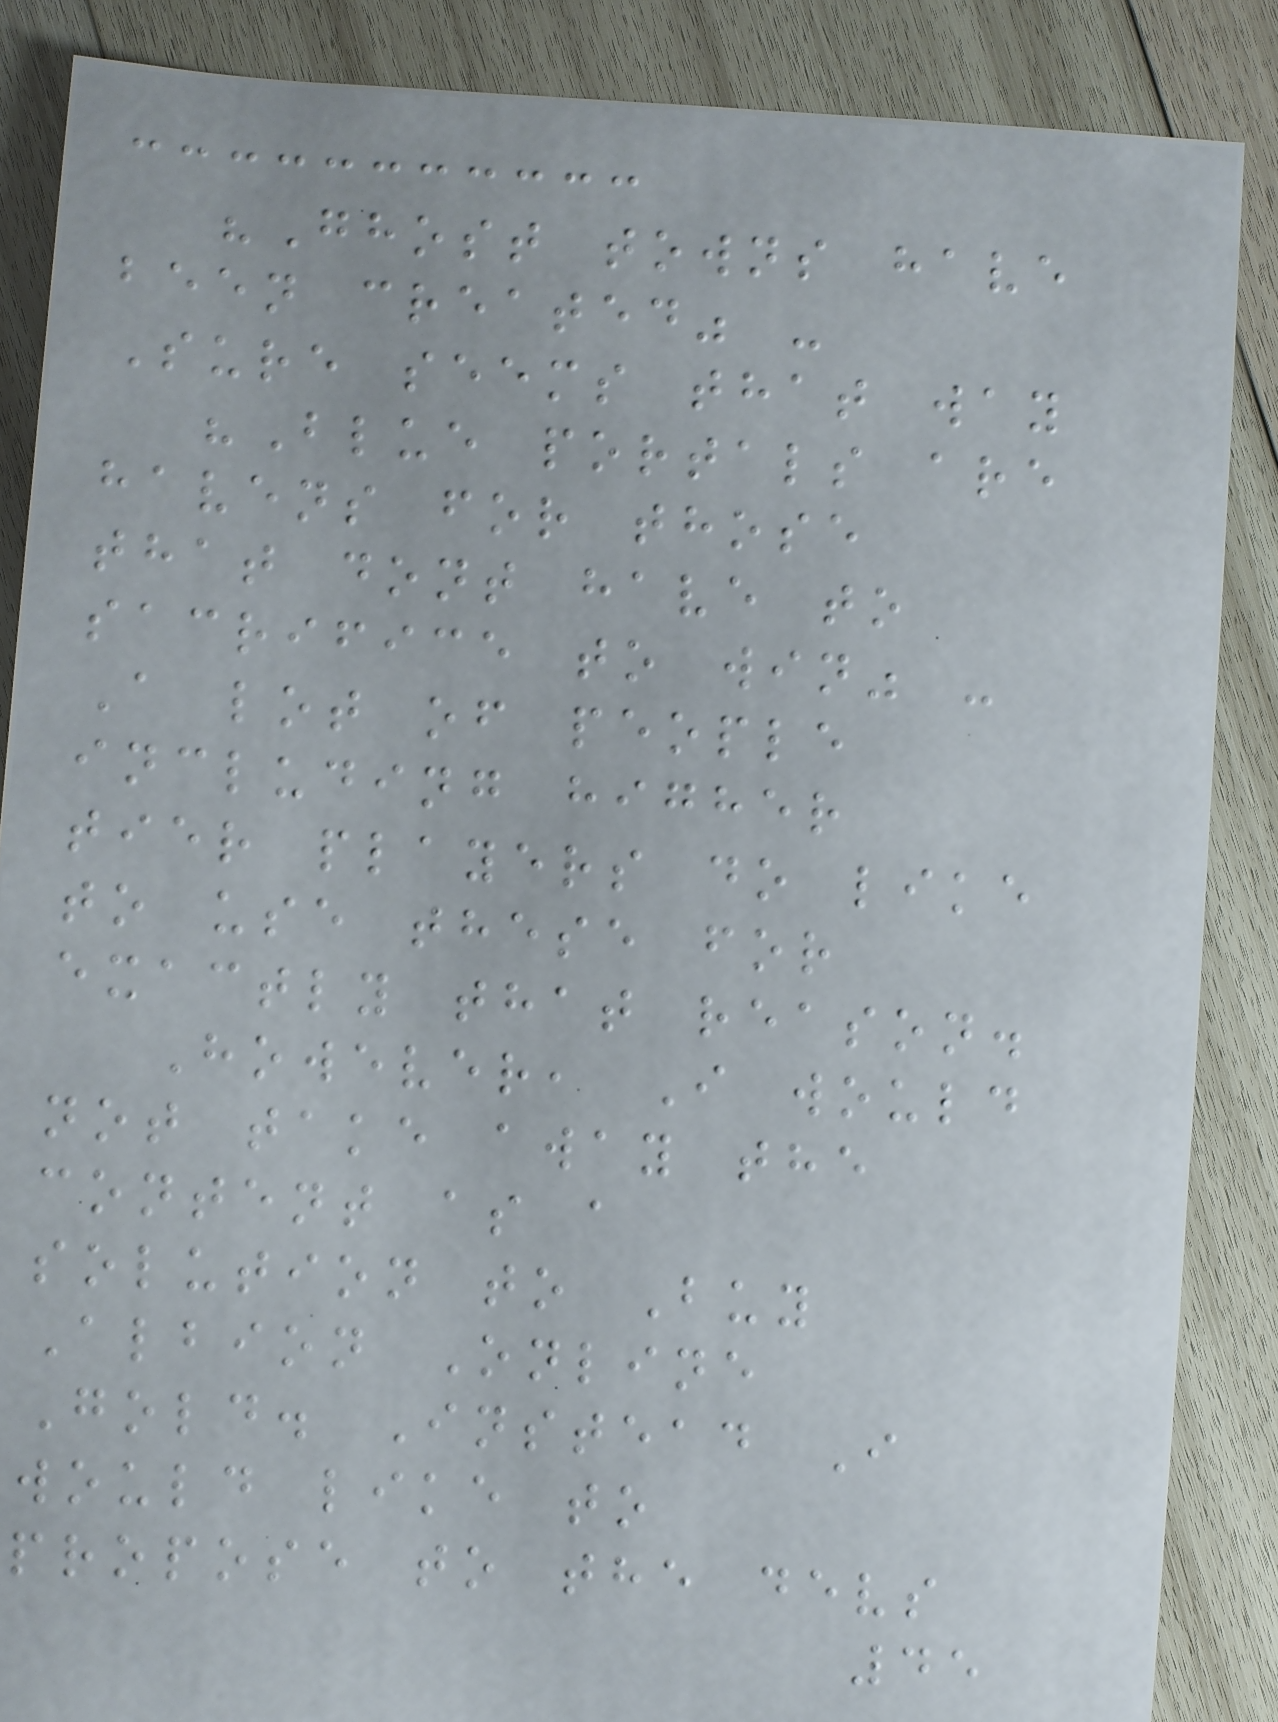"Ghost towns have
been created" -
Sure seems that way
"Blue portals are
havens for those
that dont have to
sacrifice to win" -
A lot of people
including higher
tier players do like
to use these for
exactly that reason.
However, I would
not take away the
content as a
solution to Buy
Albion Online
Gold. Instead I
would like to
propose to the devs
45
